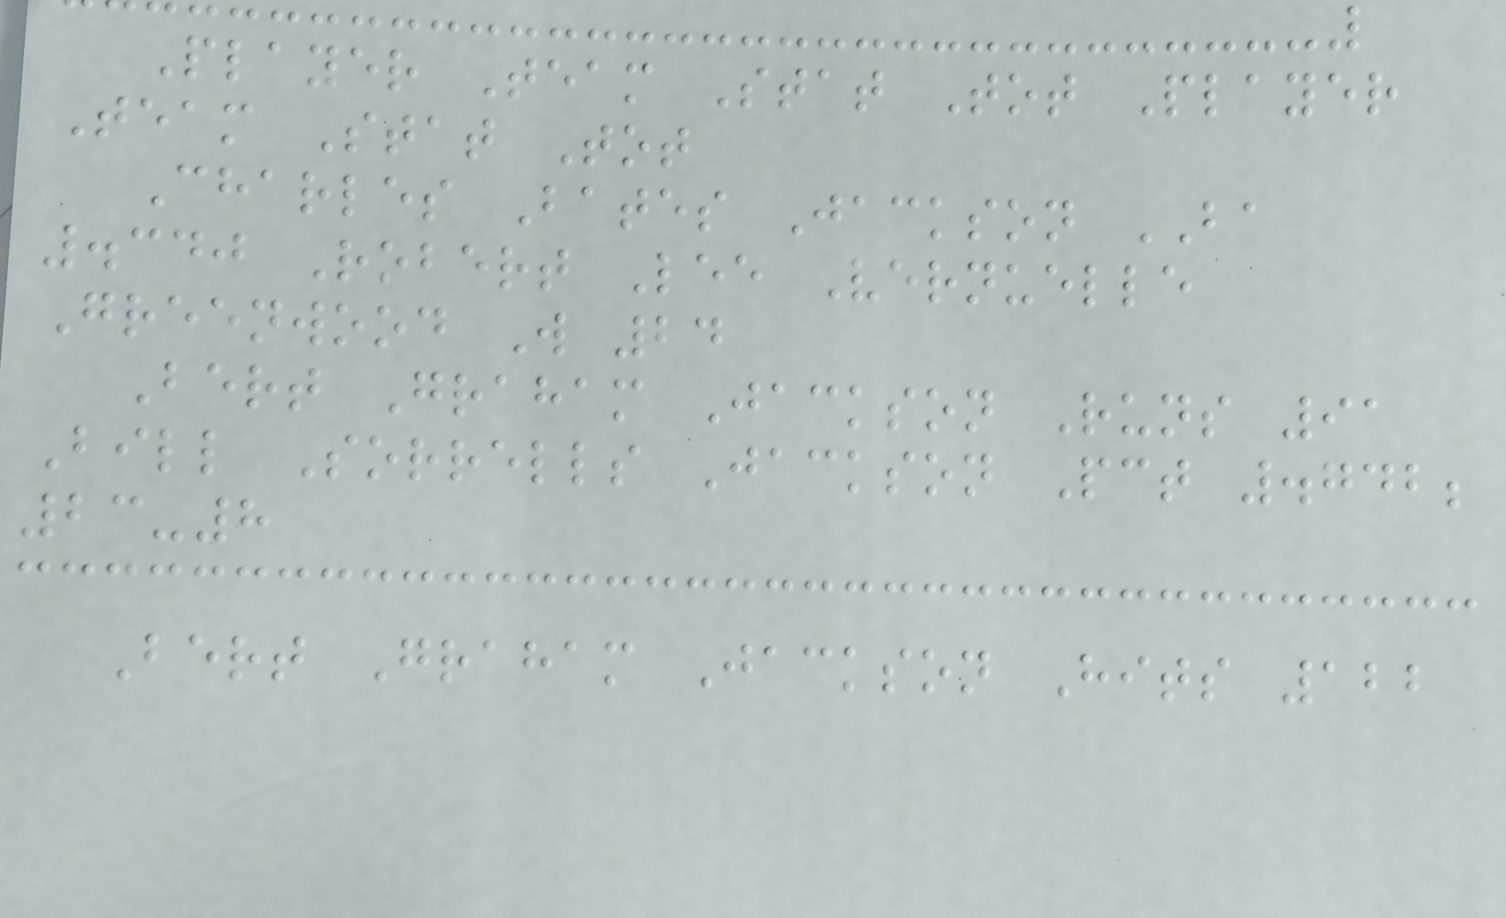Player Team Stat Tot Player
Team Stat Tot
Charles Bates Jackson BA
.340 Robert Lee Vernuelle
Greenwood W 24
Bert Graham Jackson Runs 91
Bill Sorrells Jackson Pct .742;
23-8
Bert Graham Jackson Hits 122
